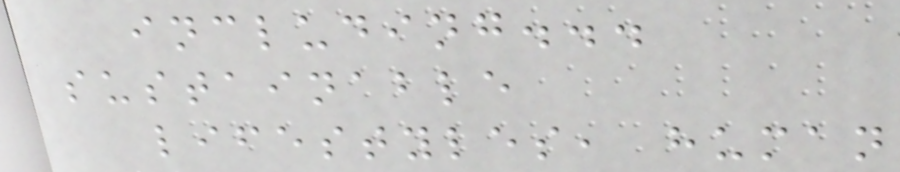including...
sustainable
lifestyles, human
